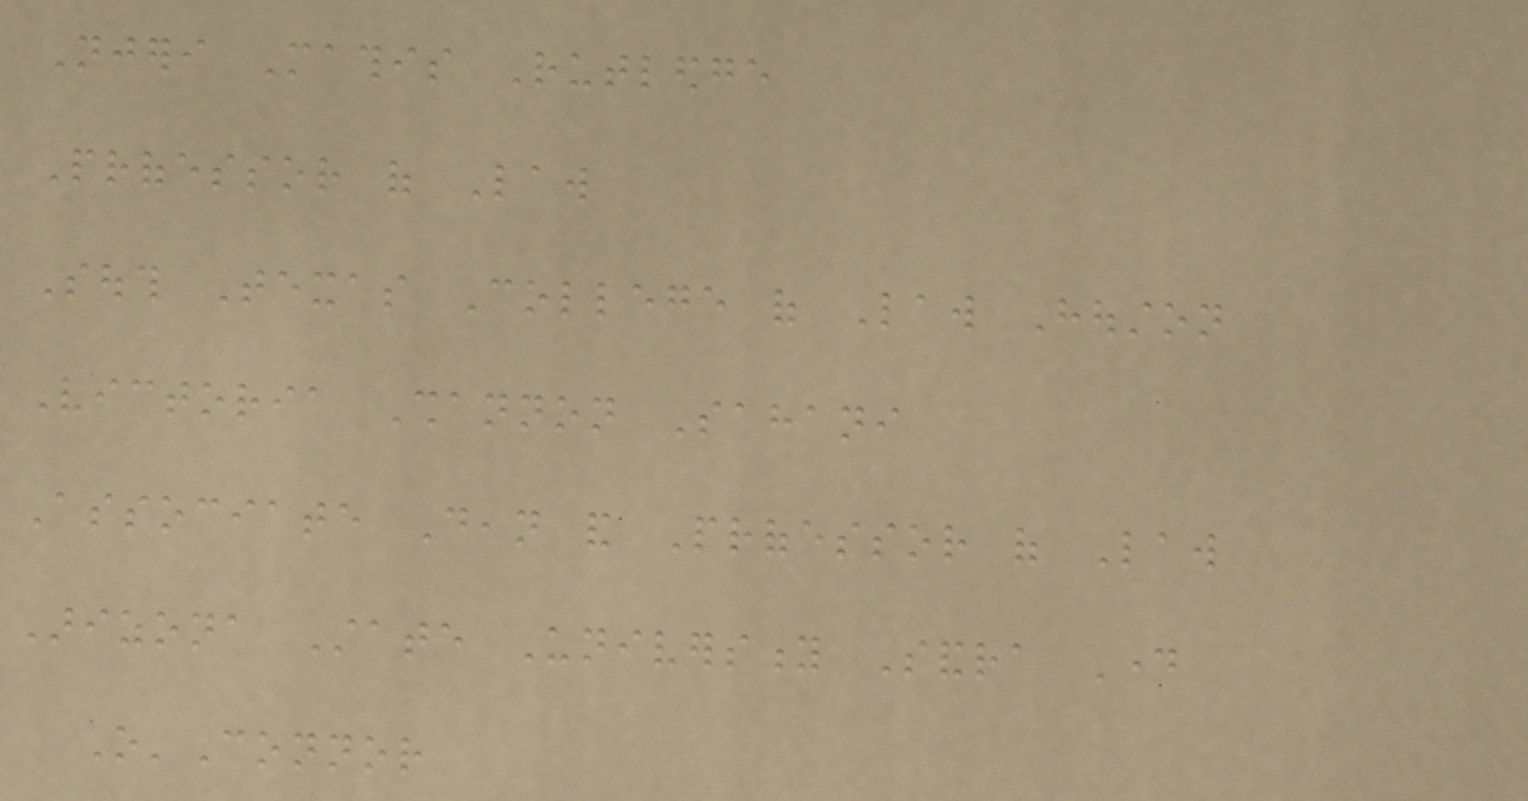Njeri Mathis Rutledge
Professor of Law
South Texas College of Law Houston
Victoria Shannon Sahani
Associate Dean and Professor of Law
Arizona State University Sandra Day
O'Connor
